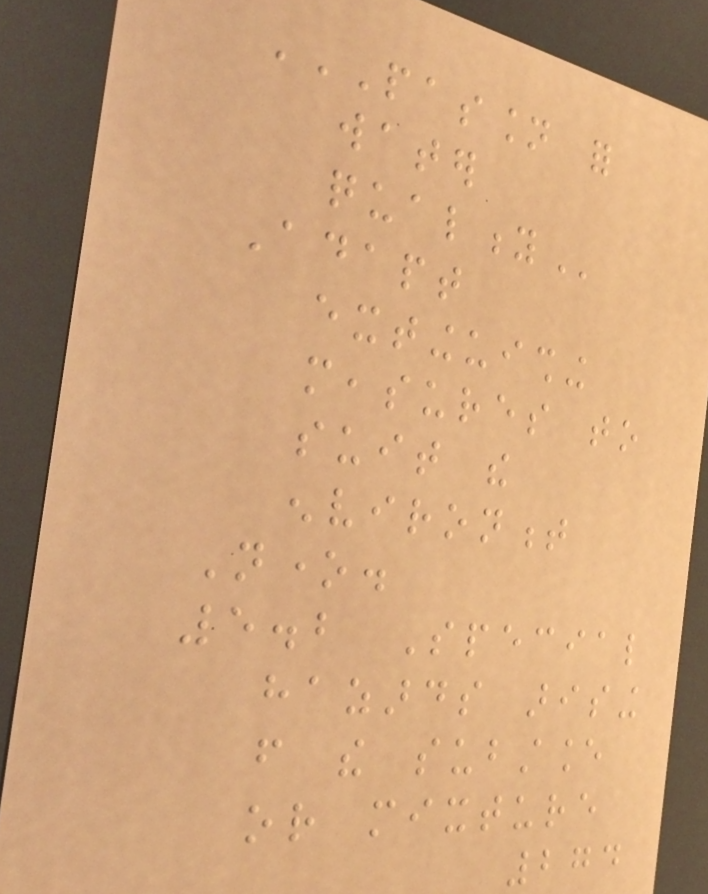PASSION FOR
WATER
QUALITY
Adapt
extinguishing
measures to
suit the
environment
None.
5.2 Special
hazards arising
from the substance
or mixture
274
